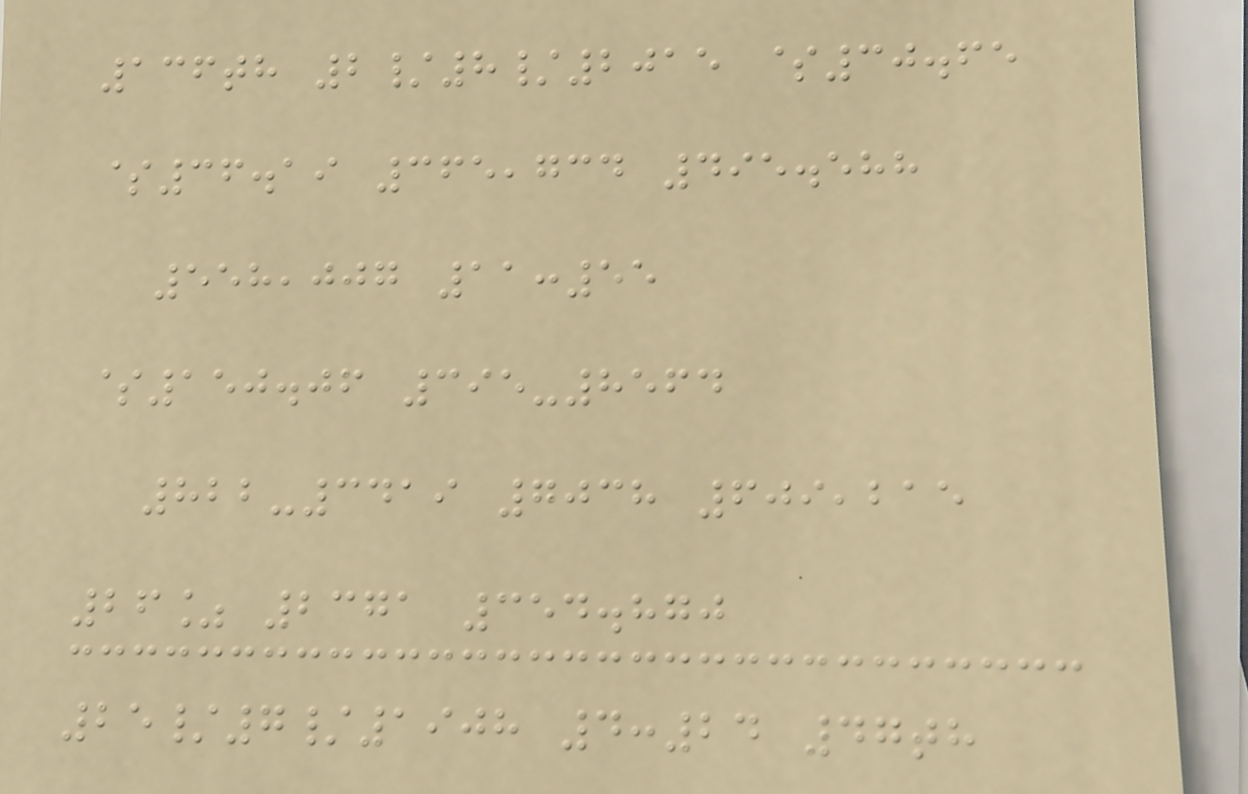136th 2/8/2015 $30.65
$36.19 365,734 495.588
558,007 11:55
$150.06 395-8564
822-3419 7038 609,215
26% 2371 354.870
25/7/1908 4:24 47th
